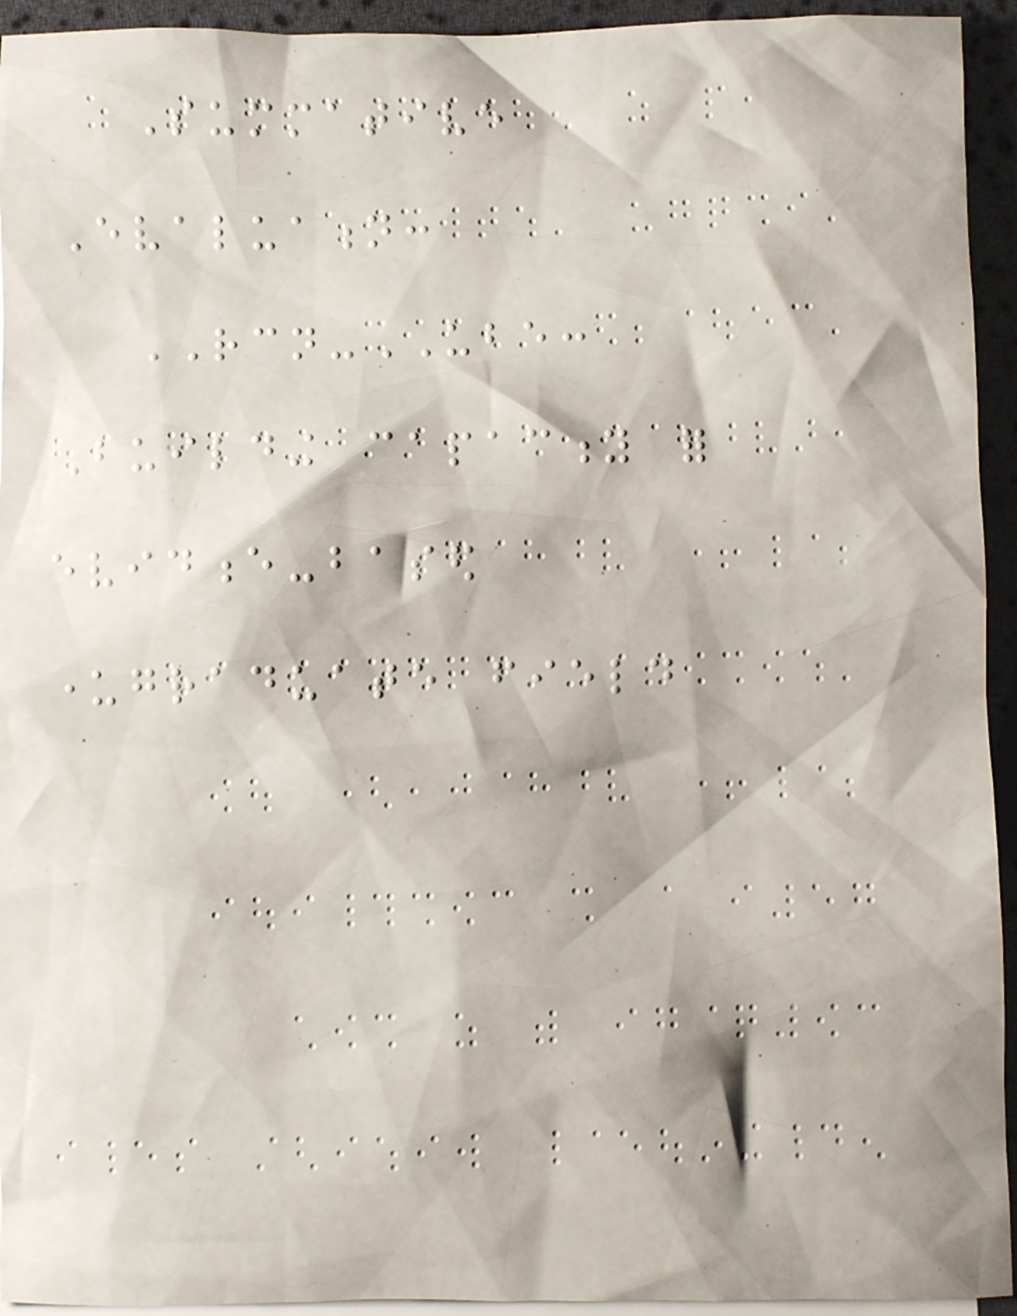Summative
Evaluation:
RCN-UBE:
Building capacity for
evidence-based
undergraduate field
